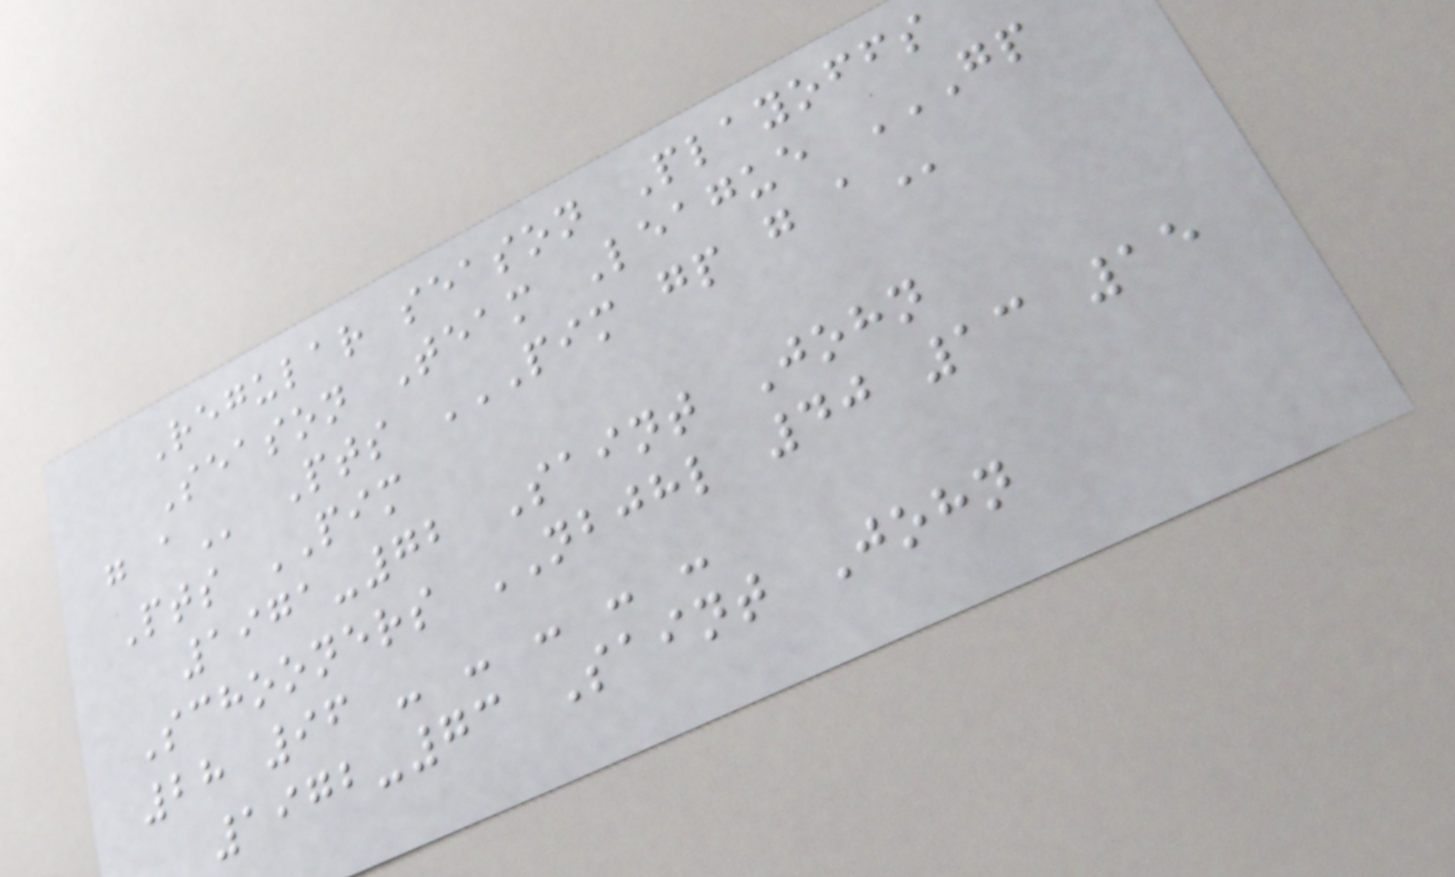Regular season Playoffs
Season Team League GP
G A Pts PIM GP G A
Pts PIM
1971-72 Saint John
Schooners NBJHL 40 13 15
28 96 - - - - -
1972-73 Saint John
